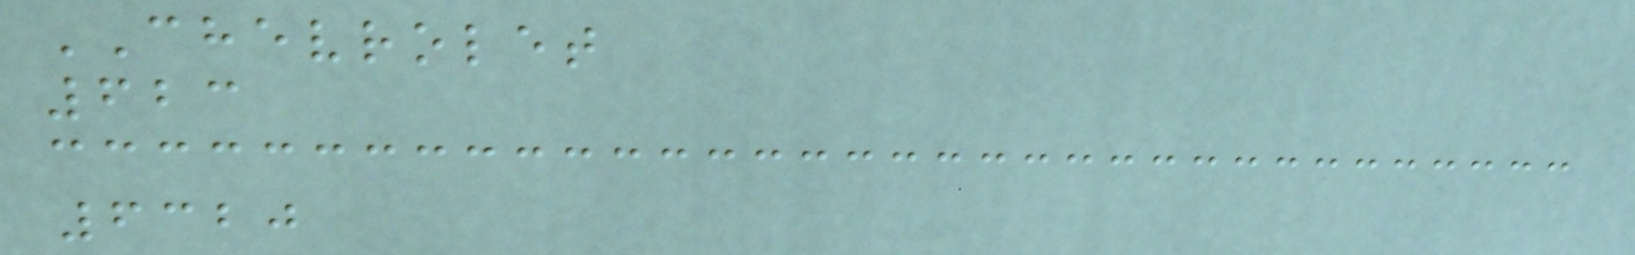CHEVROLET
623
6320
